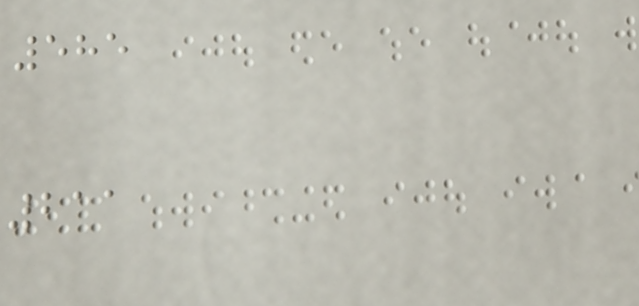585
211
